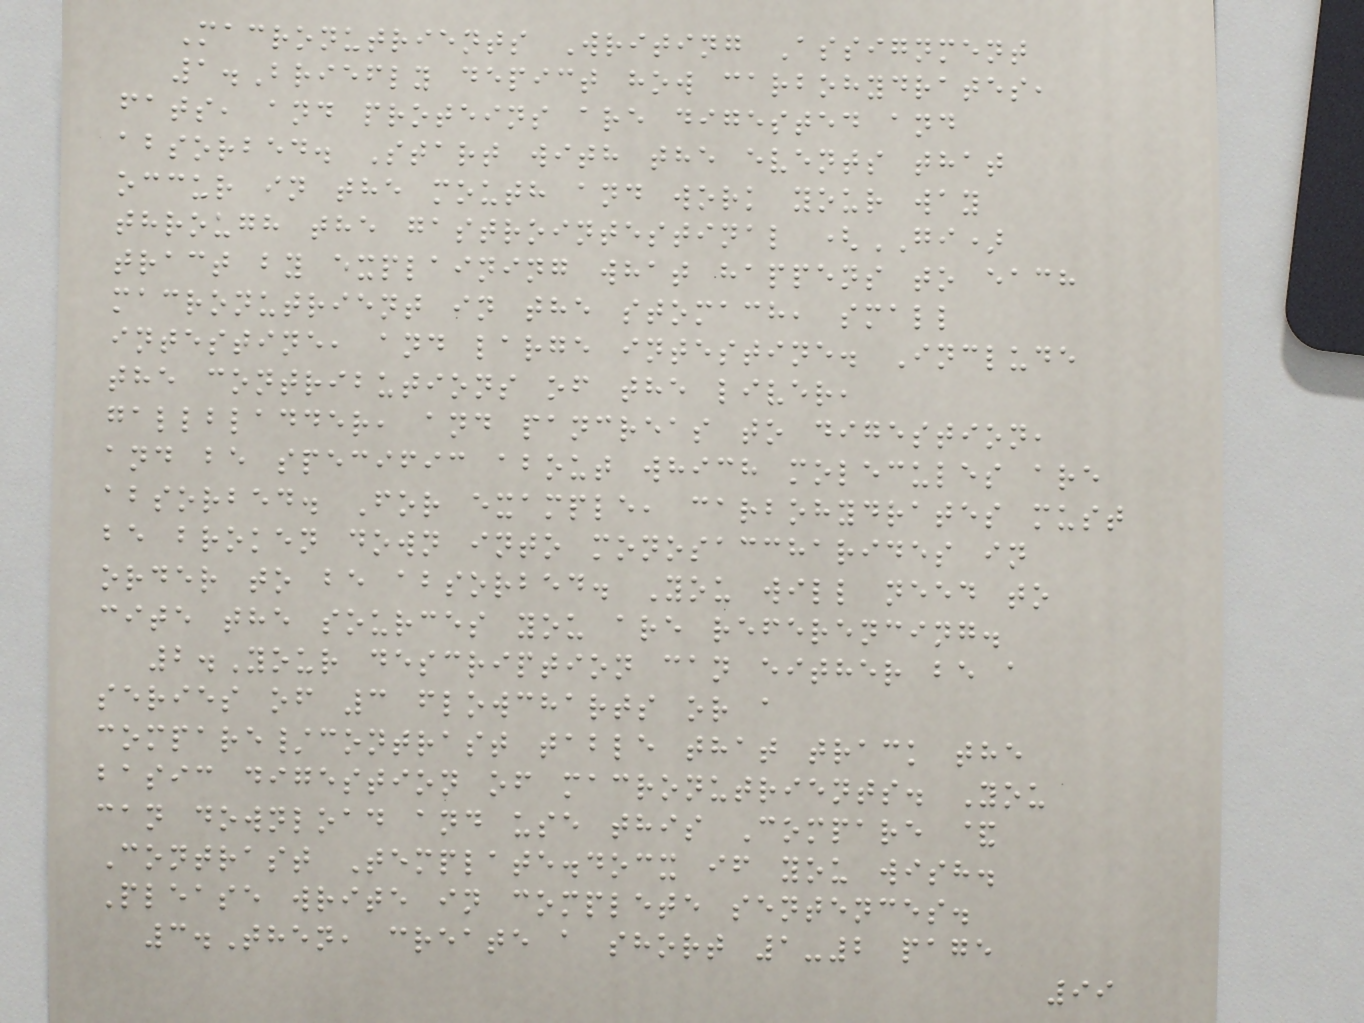Macronutrients Writing Assignment
1.Briefly depict how carbohydrates,
fats, and proteins are digested and
absorbed. Start with the events that
occur in the mouth and work your way
through the gastrointestinal (GI)
tract by explaining what happens to each
macronutrient in the stomach, small
intestine, and large intestine. Include
the contributions of the liver,
gallbladder, and pancreas to digestion,
and be specific about which molecules are
absorbed. For example, carbohydrates must
be broken down into monosaccharides in
order to be absorbed. You will need to
cite the sources you are referencing.
2.Your description can either be a
series of 3 flowcharts or a
compare/contrast table that track the
basic digestion of macronutrients. You
can download and use this Compare &
Contrast Template.docx if you wish.
Please write in complete sentences.
3.Then, create a short 1-2 page
99
